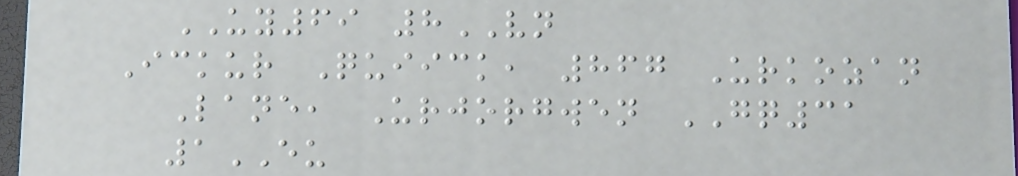UY69 8VN
Ickur Quiick, 867 Urkozan
Lane, Urjorgwen GQ31
1EU
